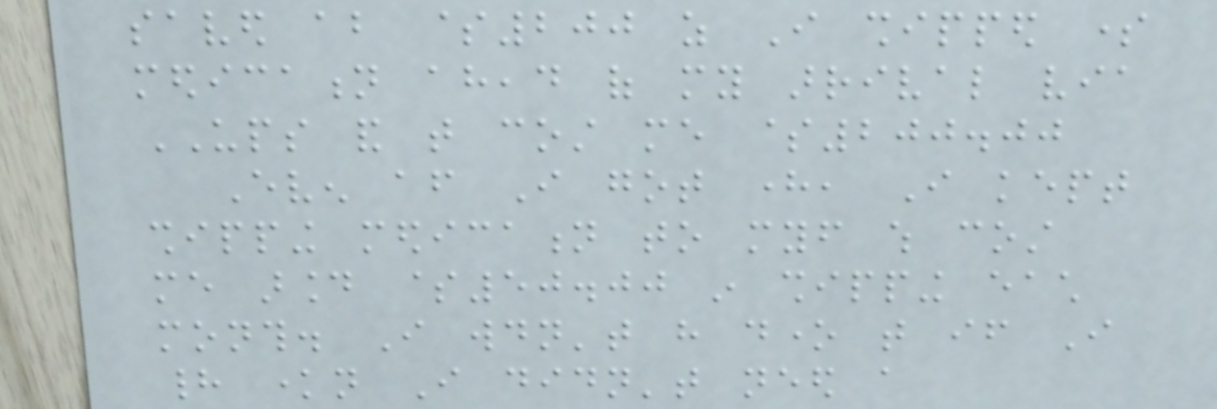saved about $200 as I shipped some
medication ahead of my arrival via
UPS and that cost me $200.00
Even after I got here, I kept
shipping medication to myself which cost
me around $50.00 in shipping each
month. I wouldn't have done that if I
had known I didn't need a
